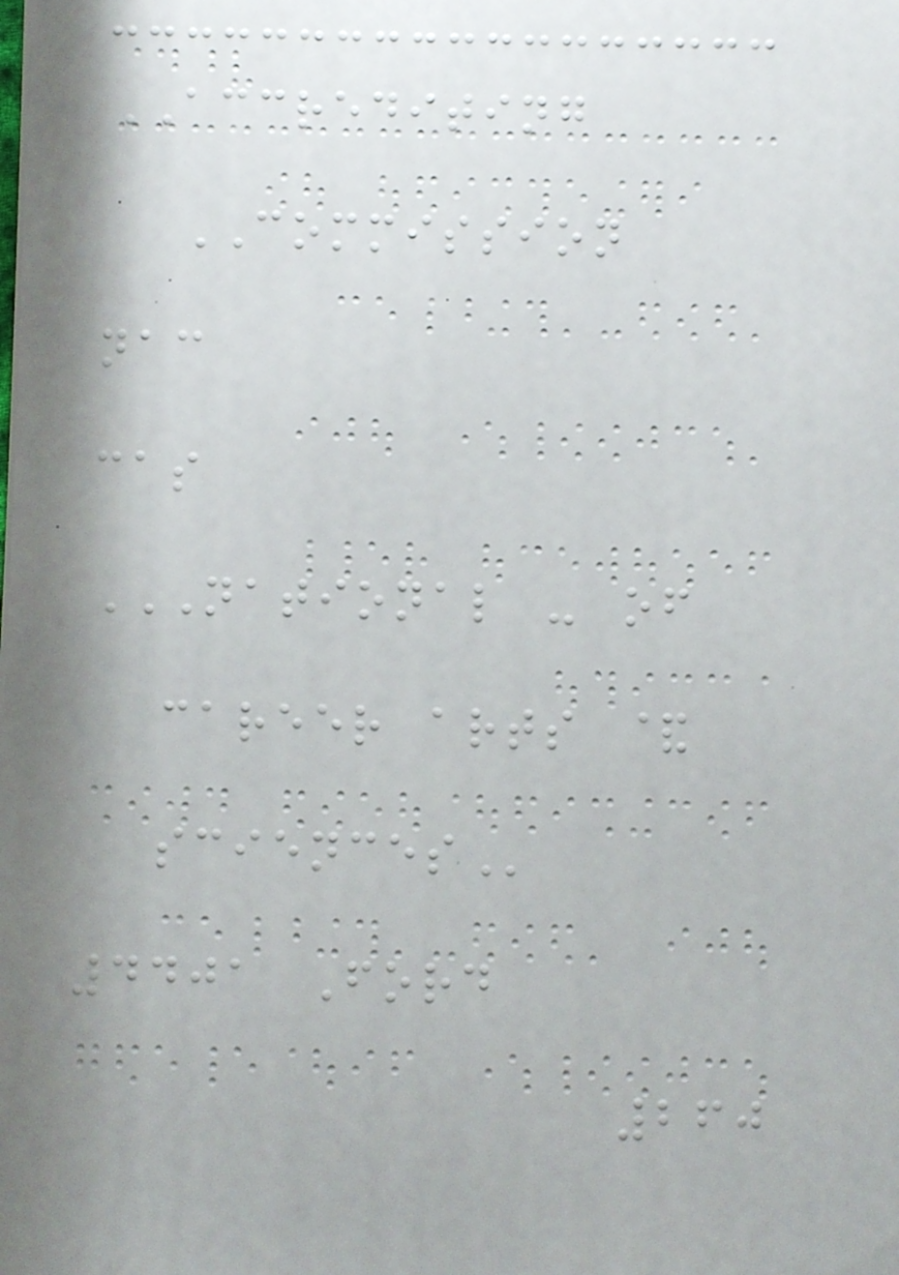ACCREDITING
COMMISSION
nac
cas
NATIONAL - OF
CAREER ARTS &
SCIENCES
4401 Ford
260
